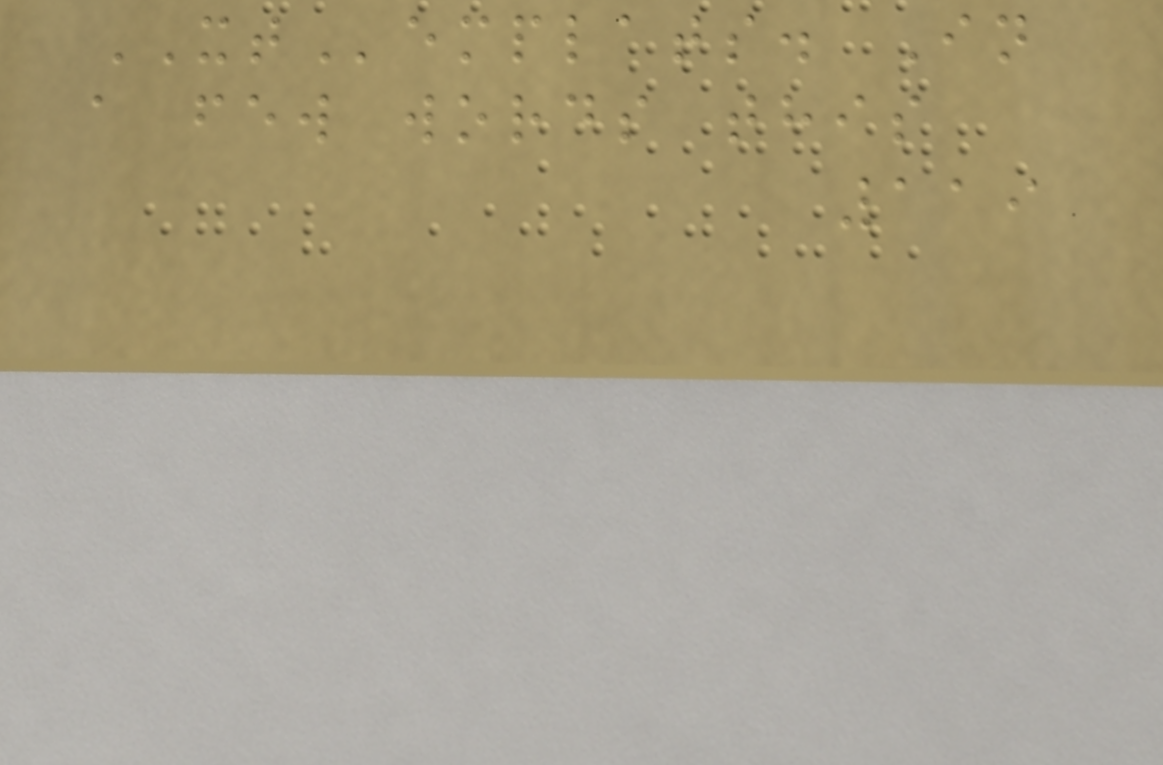XTemplats. In
a few words this
119
